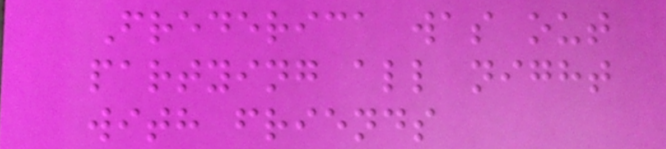Frederica was out
partying all night
with friends
